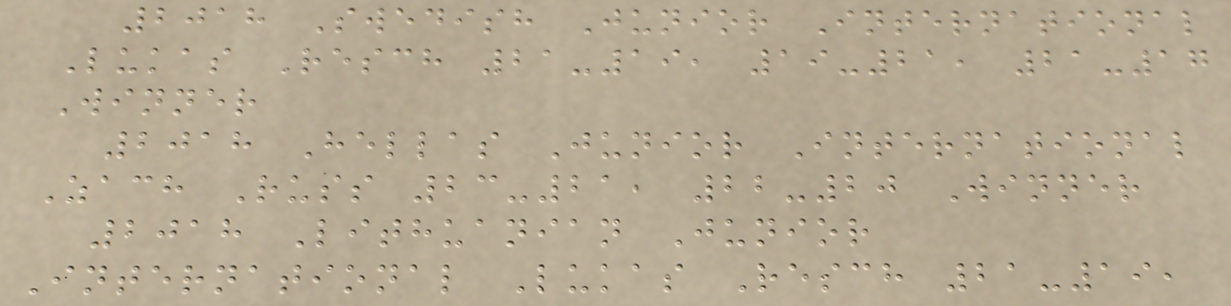2018 Swedish Junior International
Lukas Resch 21-19, 19-21, 21-17
Winner
2018 Hellas Junior International
Zach Russ 23-21, 22-20 Winner
2018 Lithuanian Junior
International Lukas Resch 21-19,
